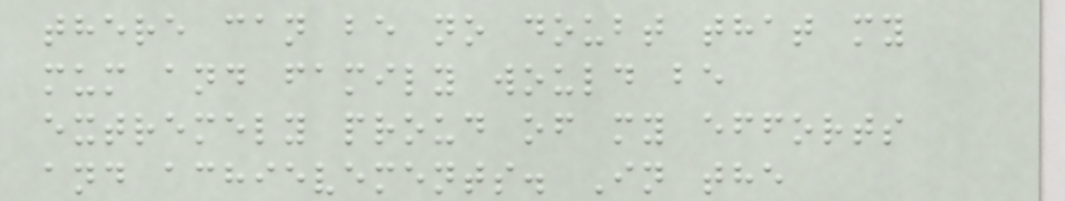there can be no doubt that my
mum and family would be
extremely proud of my efforts
and achievements. In the
